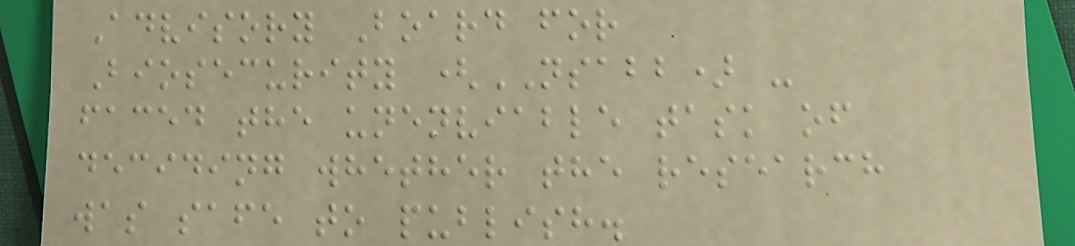Advisory Board for
Biosecurity (NSABB) -
faced the unenviable task of
deciding whether the research
was safe to publish.
